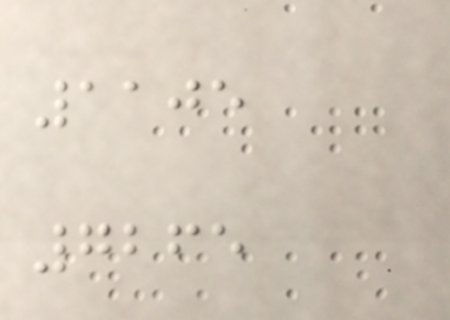1105
7265
